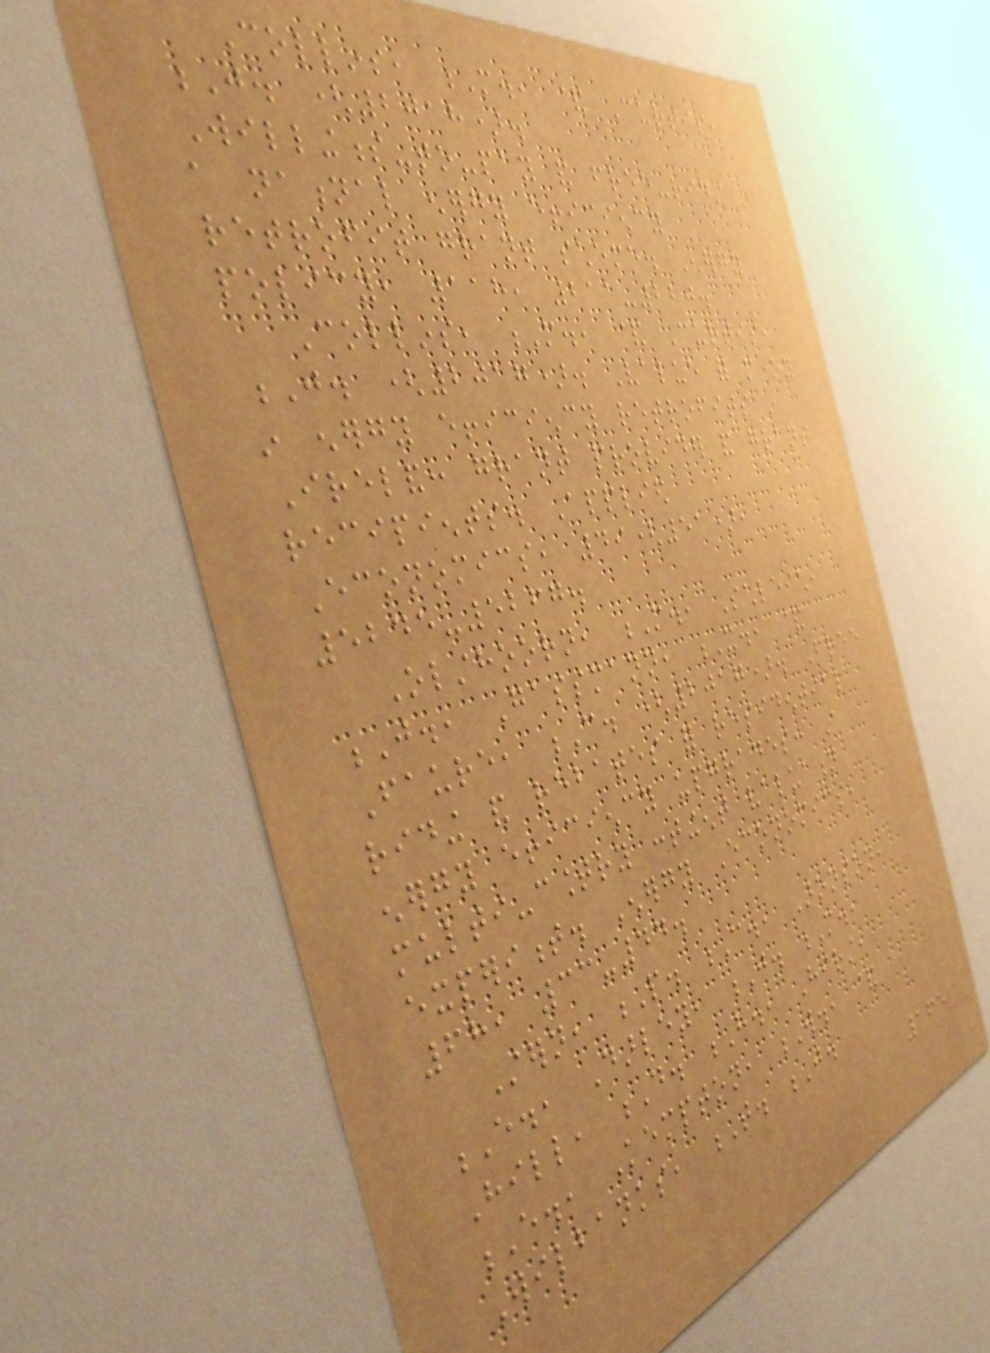Collins, M., & Curtis,
J. (2018).
Willingness-to-pay and free-riding in
a national energy efficiency
retrofit grant scheme. Energy
policy, 118, 211-220.
Collins, M., & Curtis,
J. (2017). Value for money
in energy efficiency retrofits in
Ireland: grant provider and grant
recipients. Applied
Economics, 49(51),
5245-5267.
Olsthoorn, M., Schleich,
J., Gassmann, X., &
Faure, C. (2017). Free
riding and rebates for residential
energy efficiency upgrades: A
multi-country contingent valuation
experiment. Energy Economics,
68, 33-44.
Stern, P. C., Aronson,
E., Darley, J. M.,
Hill, D. H., Hirst,
E., Kempton, W., &
Wilbanks, T. J.
165
